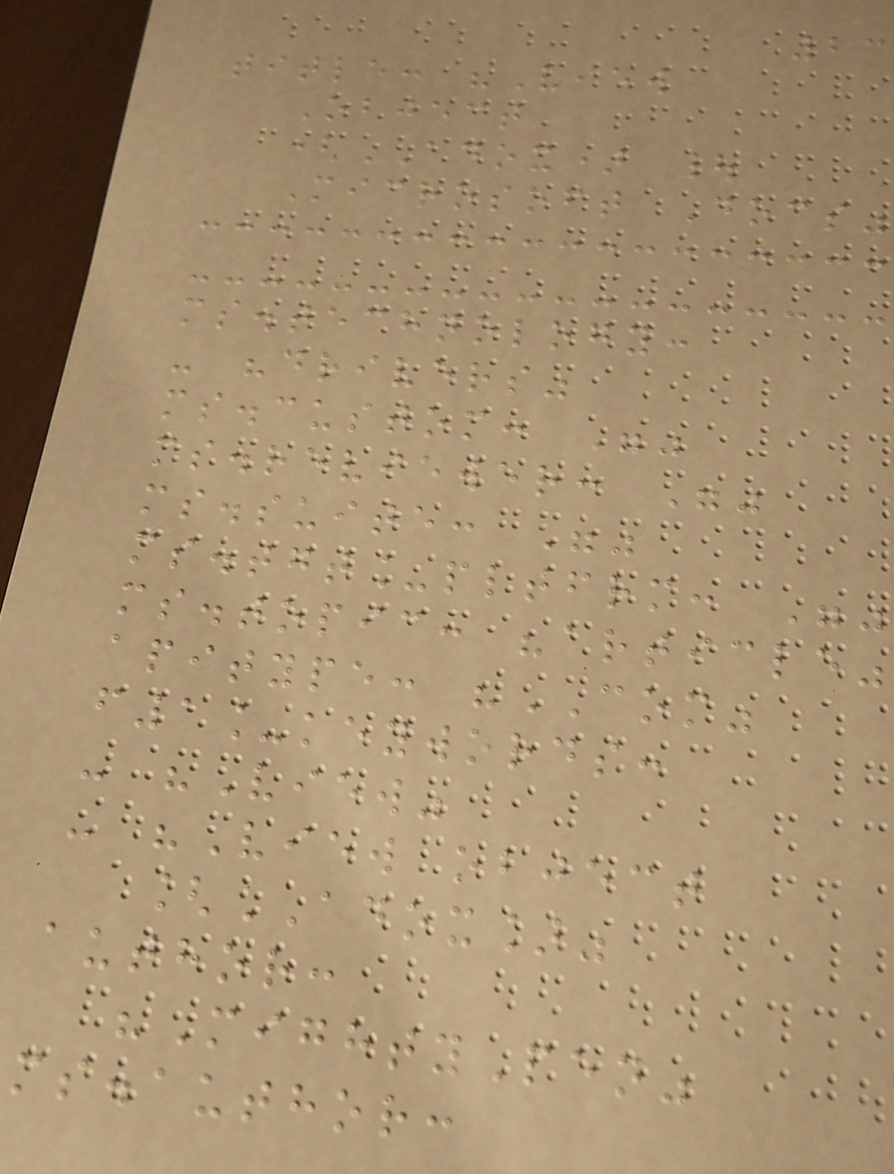23
title: "View
Object
(ADOX) |
Microsoft Docs"
ms.technology:
- "drivers"
ms.custom: ""
ms.reviewer: ""
ms.suite: ""
ms.tgt_pltfrm: ""
ms.topic: "article"
apitype: "COM"
f1_keywords:
- "View"
- "View object
[ADOX]"
author:
"MightyPen"
ms.author:
